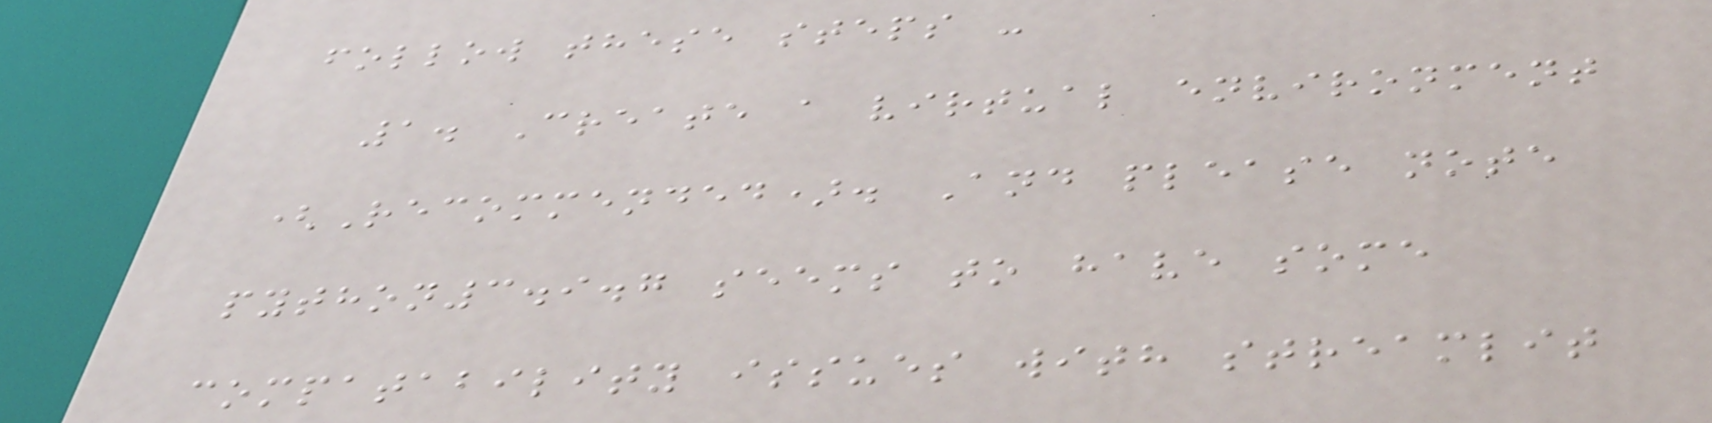follow these steps -
1. Create a virtual environment
(Recommended). And please note
python3.9.7 seems to have some
compatability issues with streamlit
